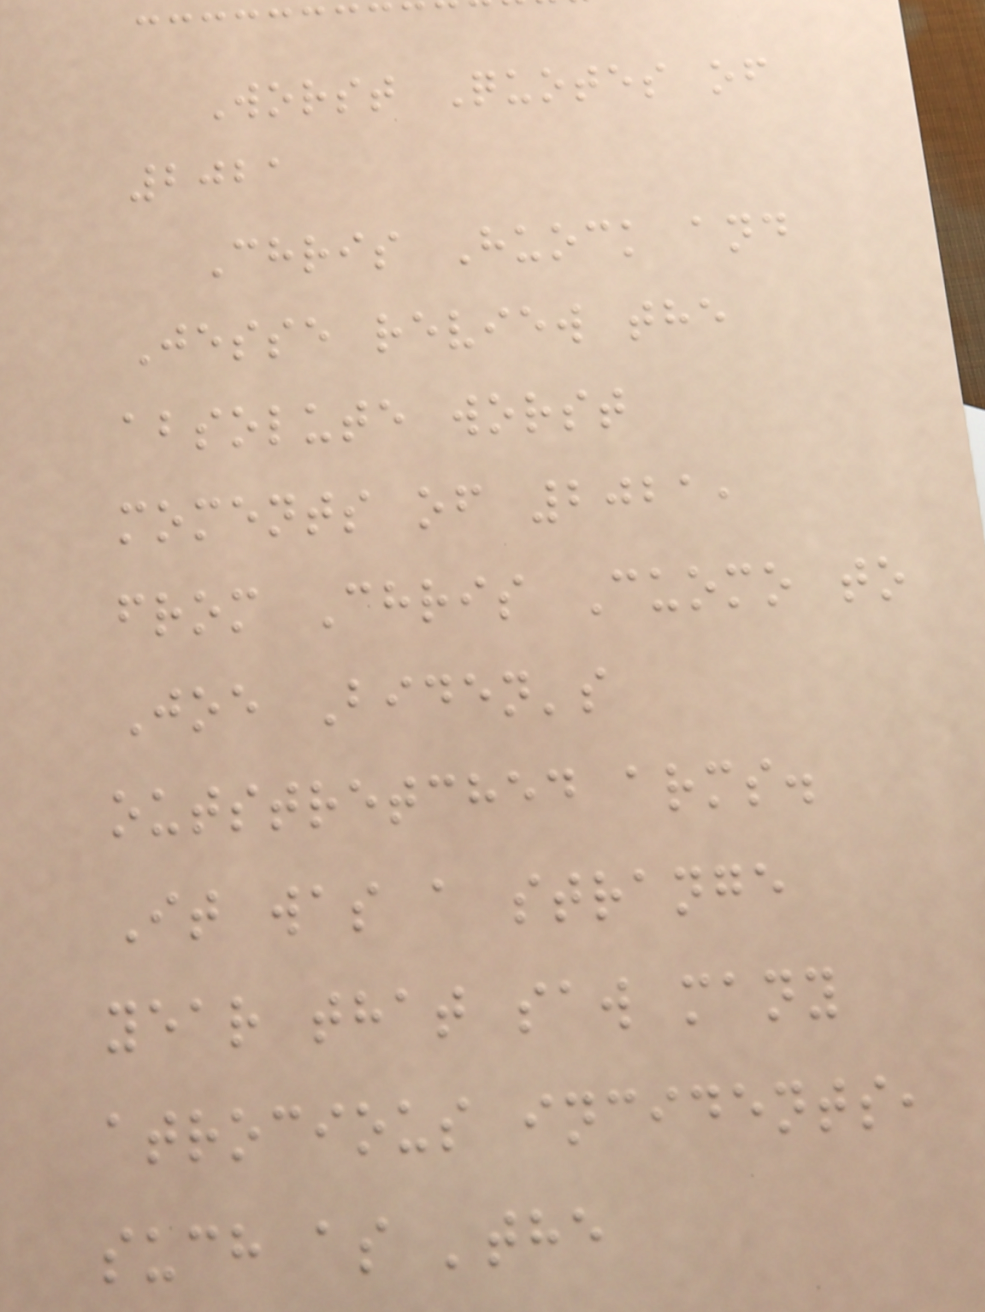Worst Quotes of
2021
Chris Huock and
Jesse review the
absolute worst
moments of 2021,
from Chris Cuomo to
Joe Biden's
outstretched arms.
It was a strange
year that saw many
atrocious incidents,
such as 'the
